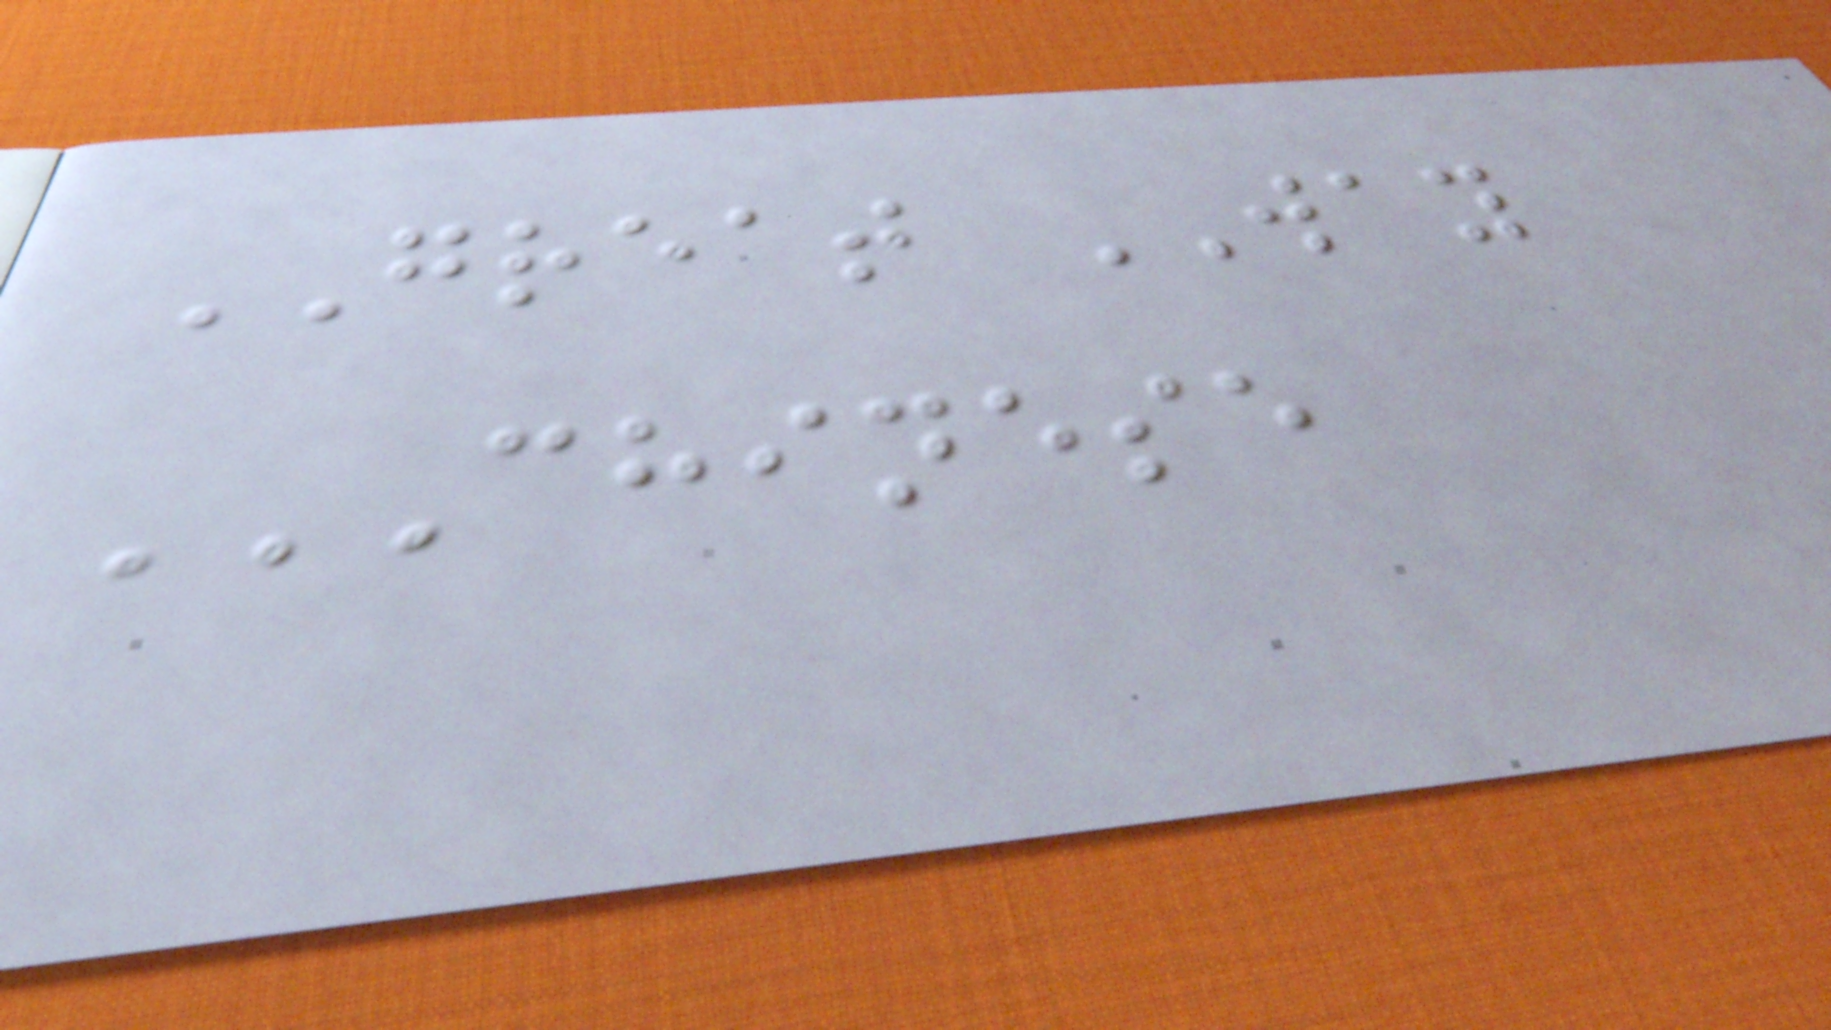GREAT WAY
CHINESE
